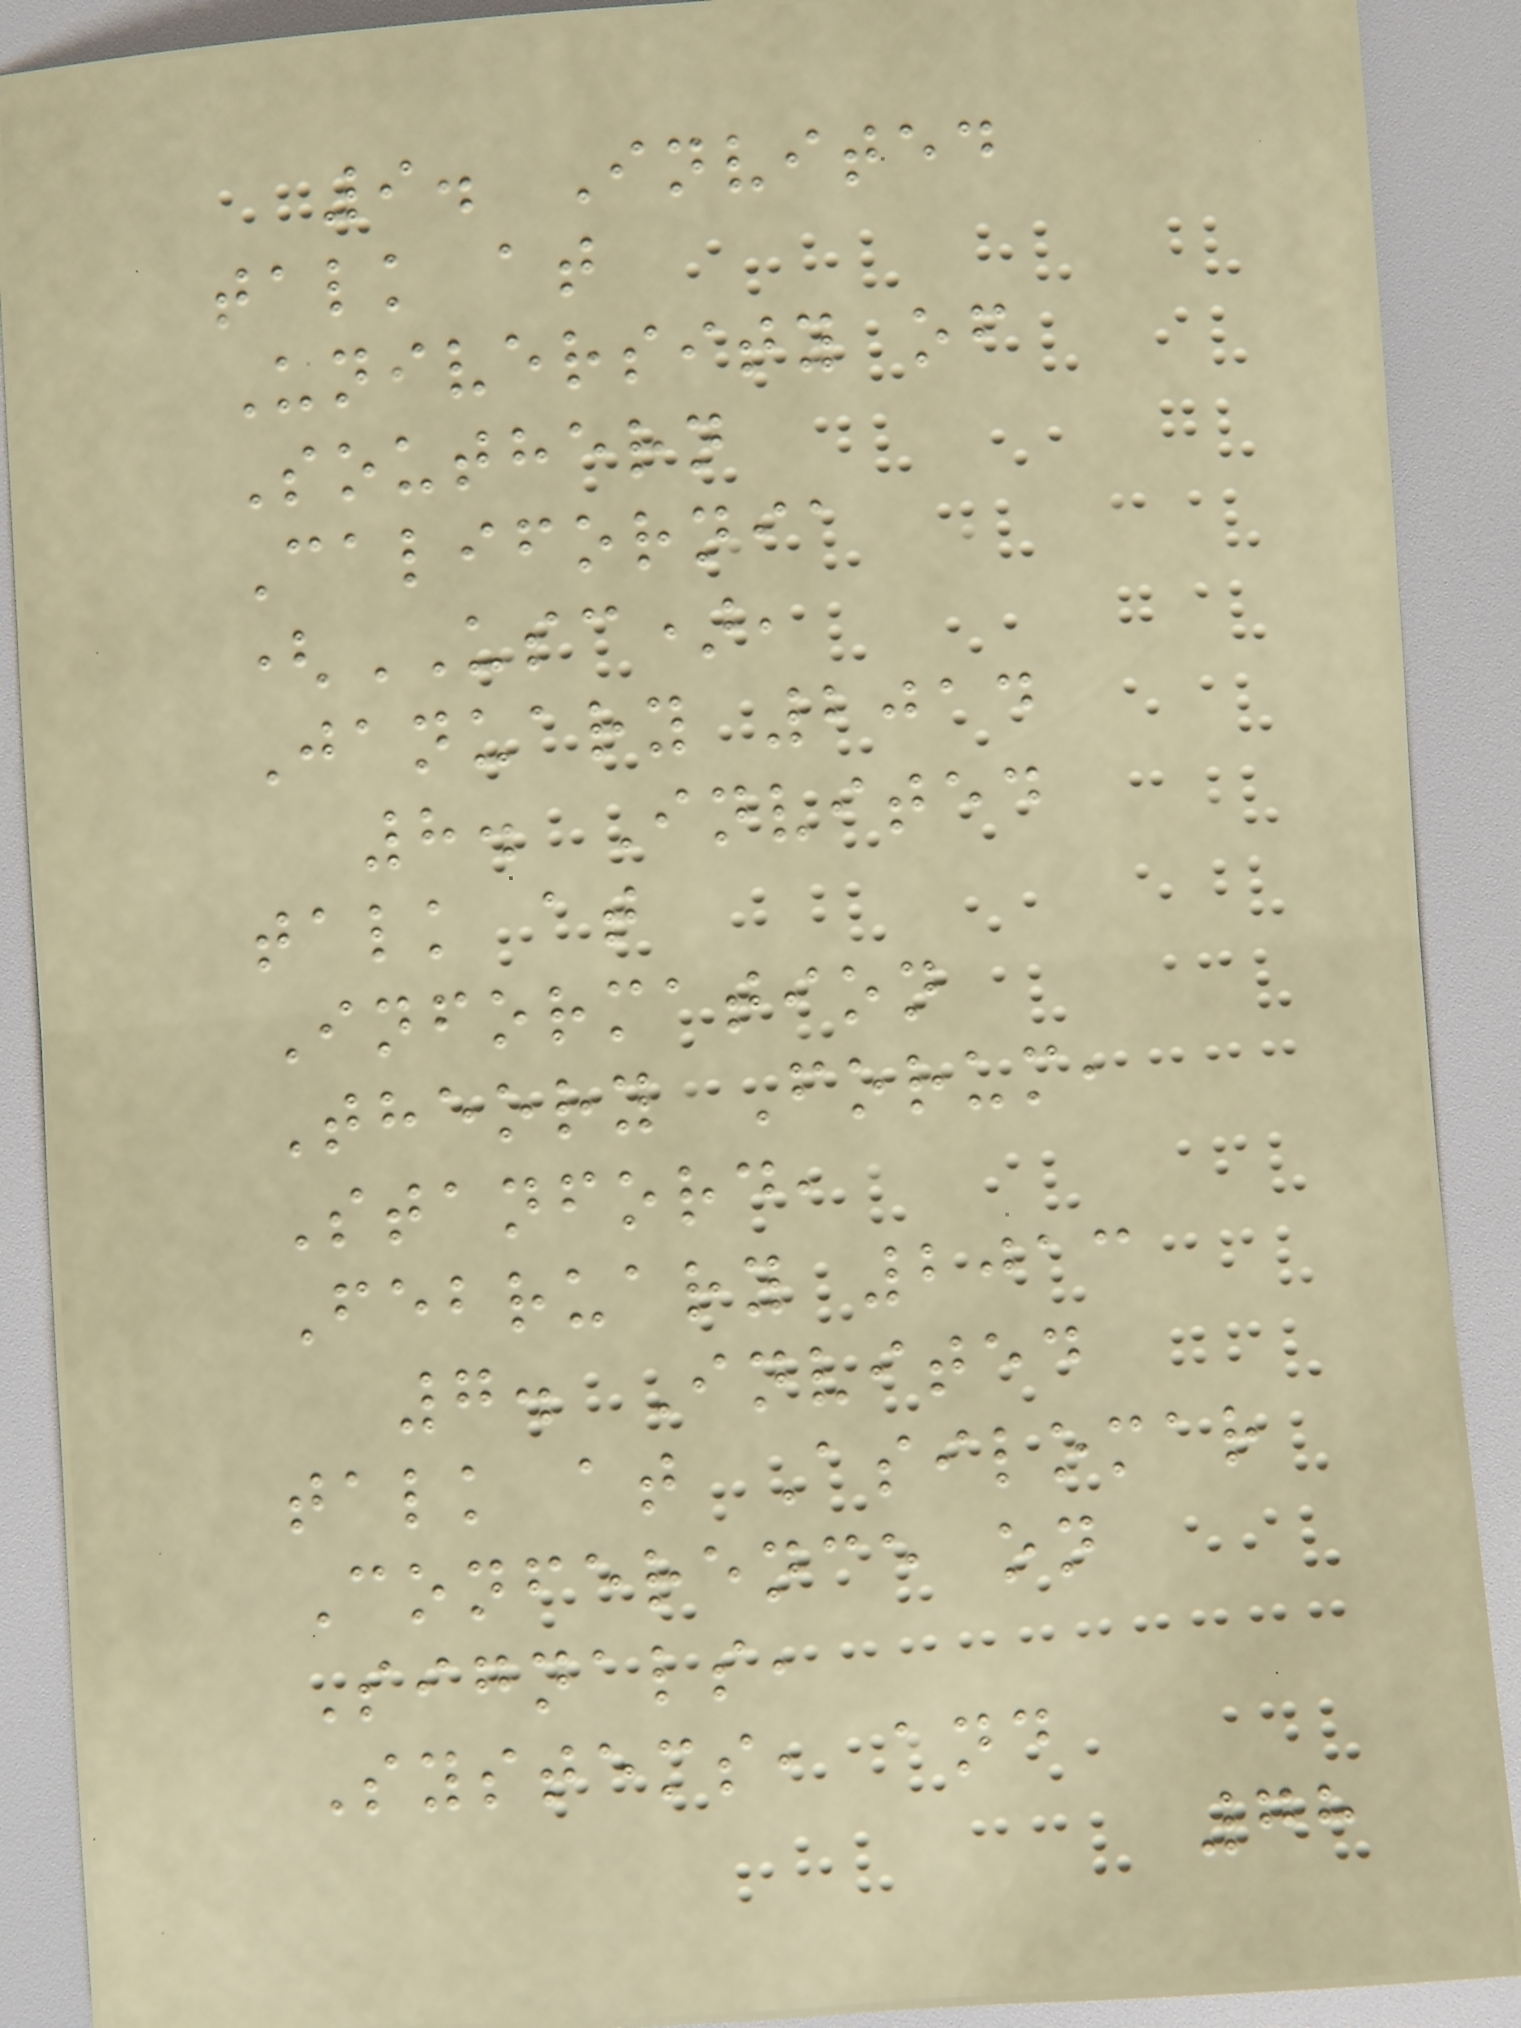9. Invited
talk at
University of
Southern
California
(USC),
January 2014
8. Invited
talk at
Information
Theory Forum,
Stanford,
February 2013
7. Invited
talk at Asilomar
Conference on
Signals,
Systems, and
78
